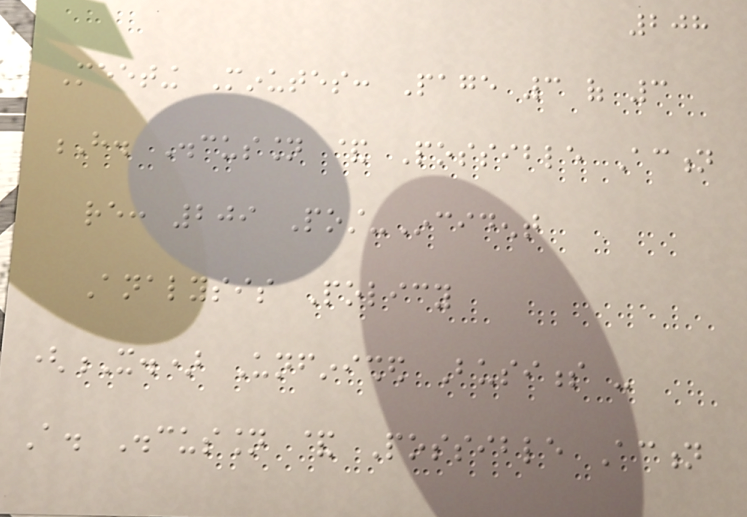208
Meeting Minutes: Page 3 of 3
H. Discussion & Possible Action
re: 209 Post-Incident
Analysis Policy
(X.) Unfinished Business -
A. Discussion & Possible Action
